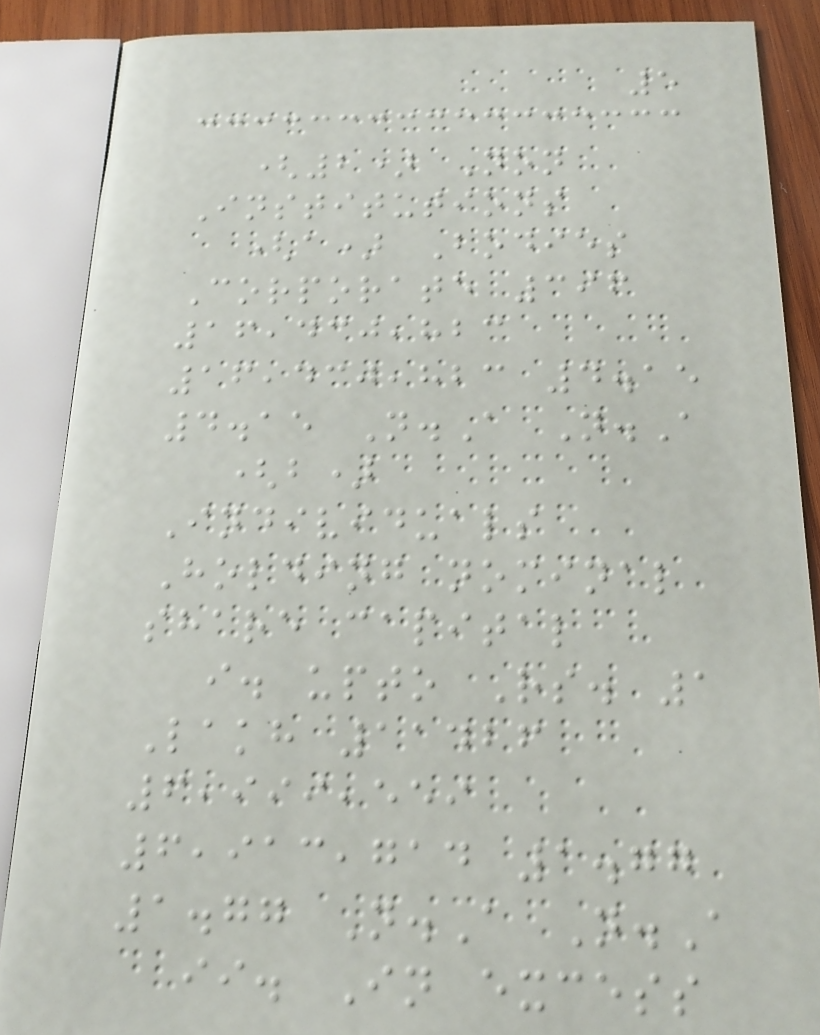5
(2) Non
Institutions
(a) Bodies
Corporate 396
16,430,823
16,430,823 4.15
4.15 N.A N.A
(b)
Individuals
Holding nominal
share capital
i. upto Rs. 1
Lakh 11426
6,999,559
6,913,714 1.77
1.77 N.A N.A
ii. In excess
